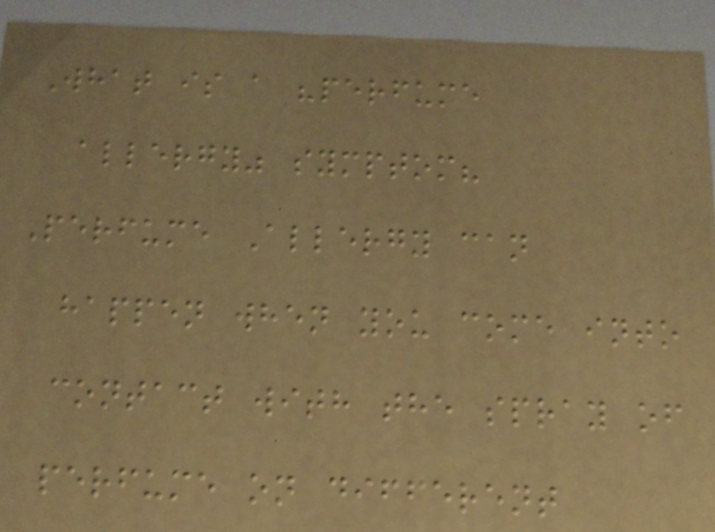What is a "perfume
allergy" symptom?
Perfume Allergy can
happen when you come into
contact with the spray of
perfume on different
